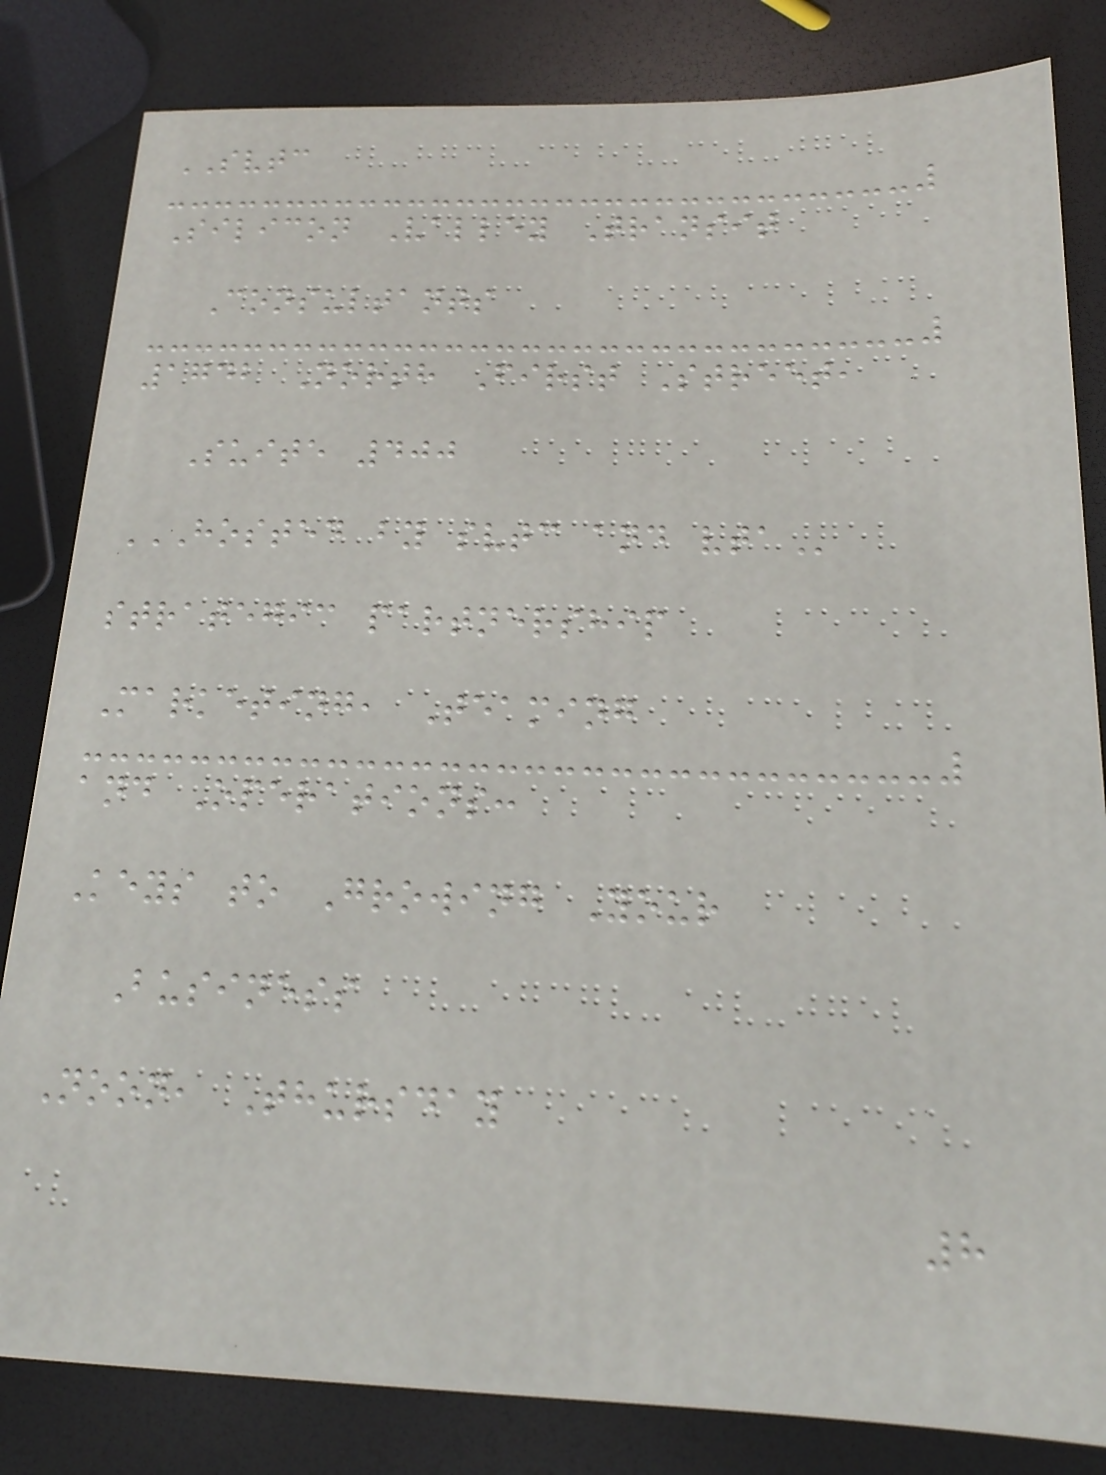SVTC
Silicon Valley Transit
Consultants
1742 North First Street,
Suite 400
HOSTED BY SVTC AND VTA
strategic partnership
Marketing, Teaming
and Operations:
Keys to Growing Your
Business
Noon, Thursday
8
